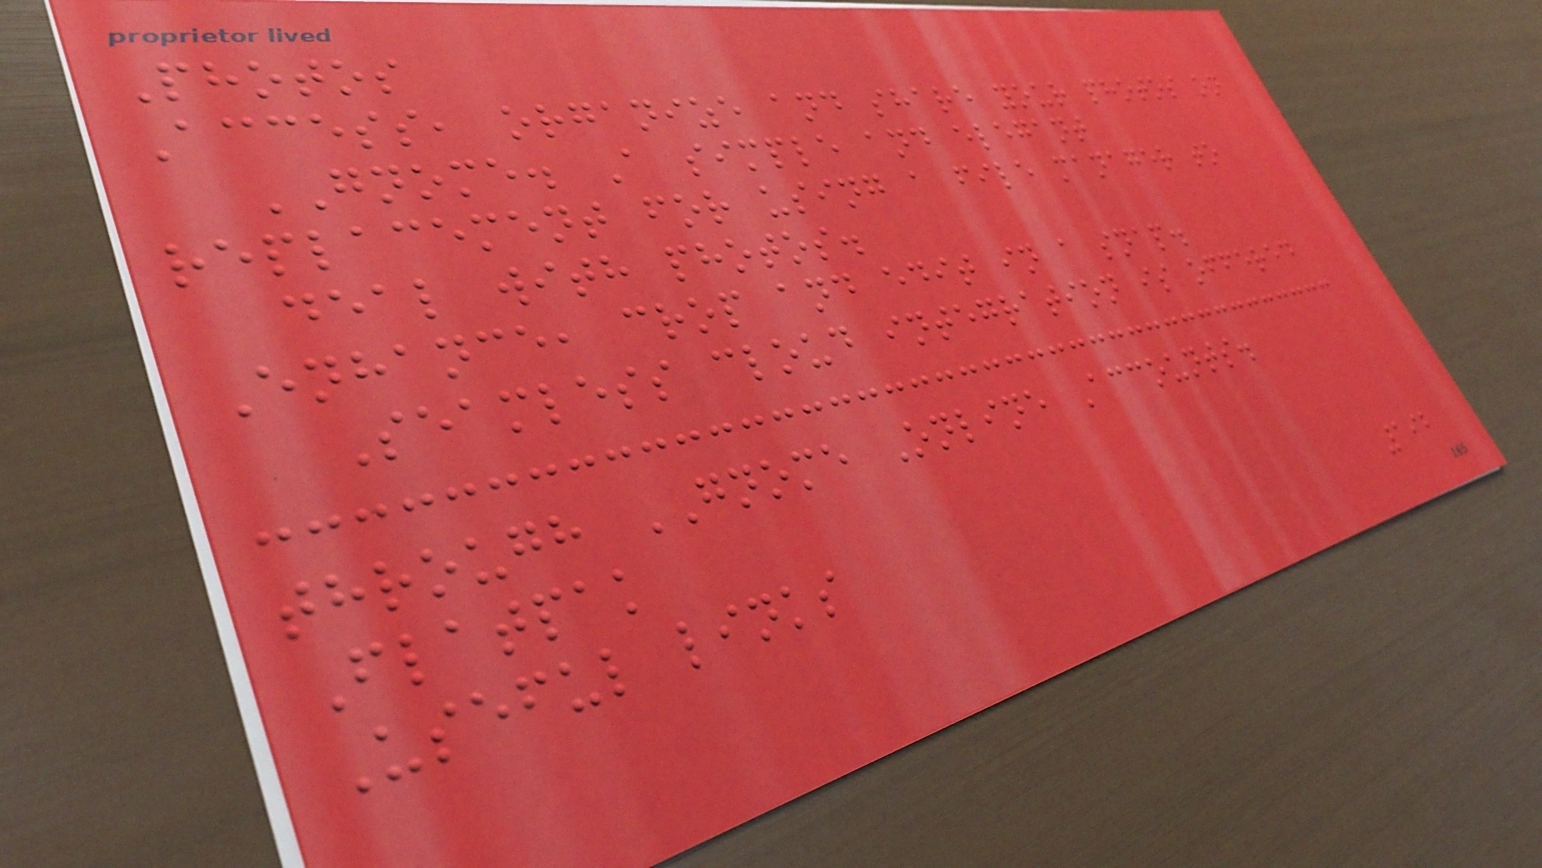Photos
Access, organize and share your photos on
GNOME. A simple and elegant
replacement for using a file manager to
deal with photos.
Enhance, crop and edit in a snap.
Seamless cloud integration is offered
through GNOME Online Accounts.
Flatpak
Useful links
192
